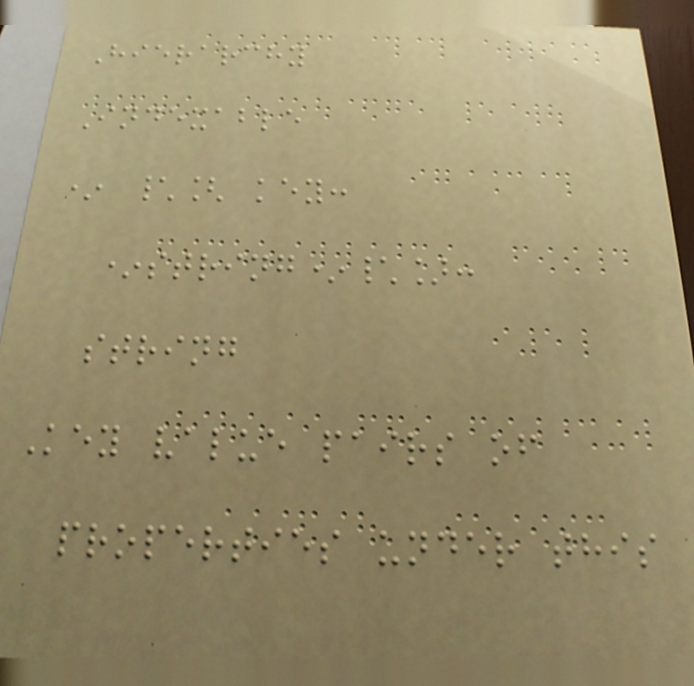Hierarchy
Indexable
* \[ key:
*string*\]:
string
Key value pairs of
properties under this
